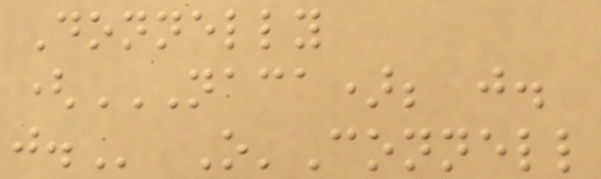Donnelly
(NACA); J.
J. O'Connell
